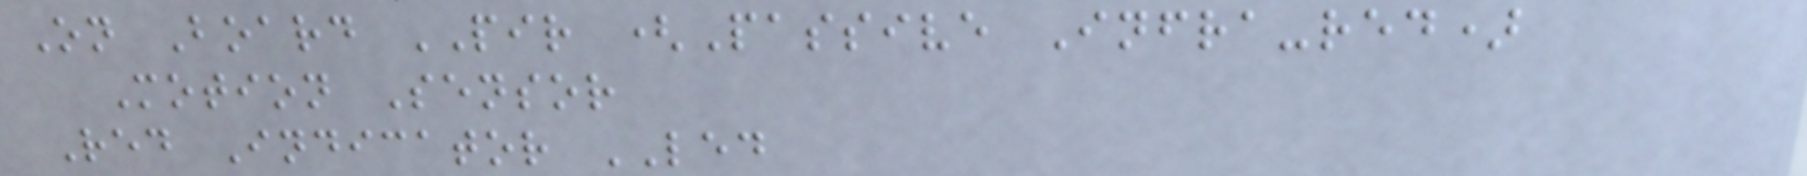On Board PIR (Passive Infra-red)
Motion Sensor
Red Indicator LED
